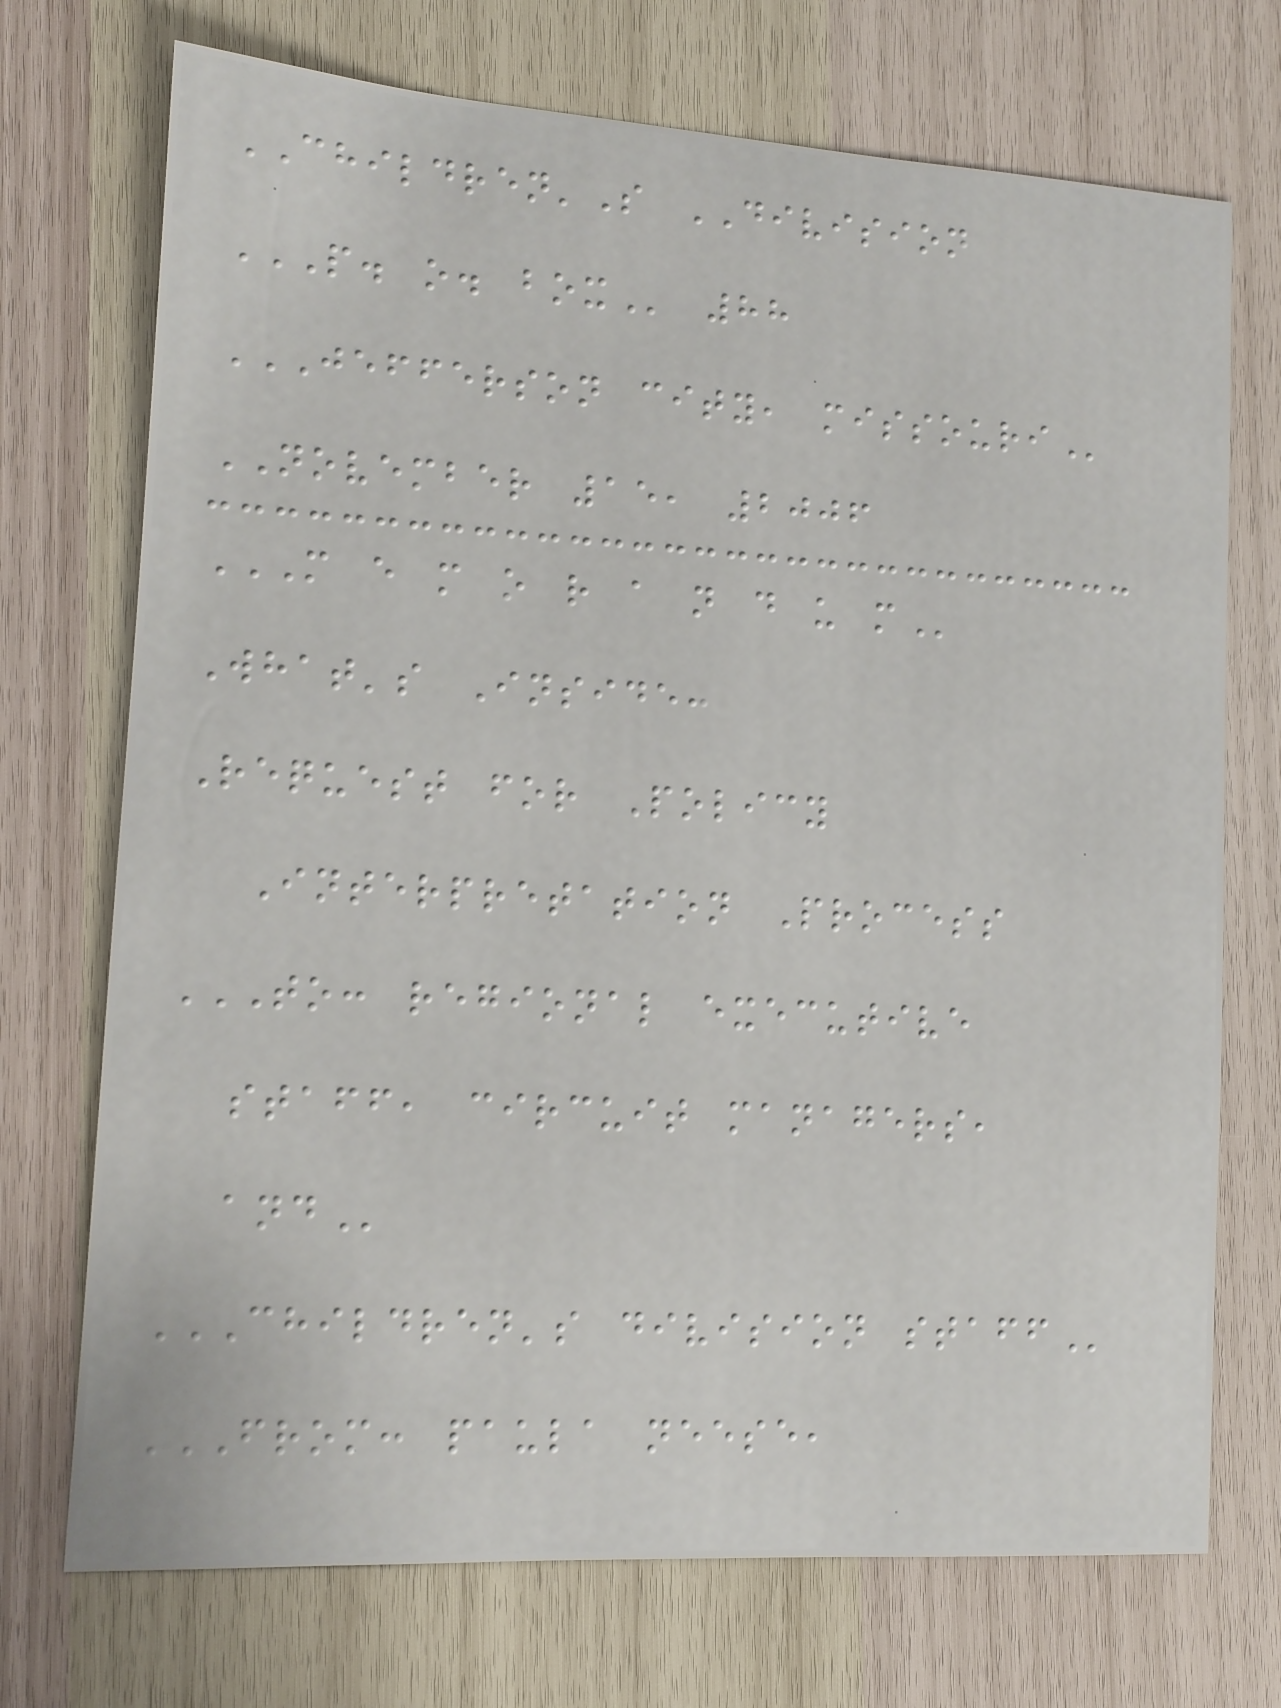CHILDREN'S DIVISION
P. O. BOX 88
JEFFERSON CITY, MISSOURI
NOVEMBER 15, 2006
M E M O R A N D U M
What's Inside:
Request for Policy
Interpretation Process
TO: REGIONAL EXECUTIVE
STAFF, CIRCUIT MANAGERS,
AND
CHILDREN'S DIVISION STAFF
FROM: PAULA NEESE,
